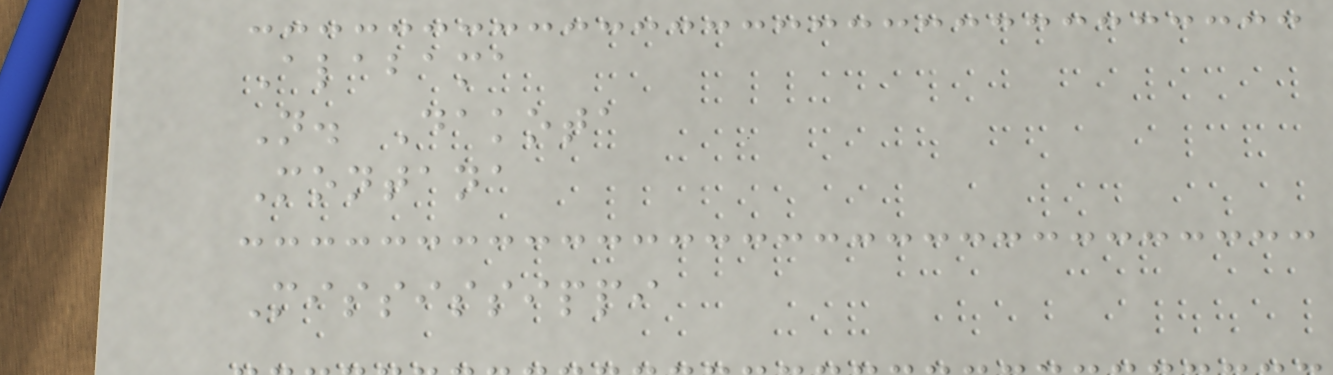Alabama
N. Dakota
Montana
Mississippi
